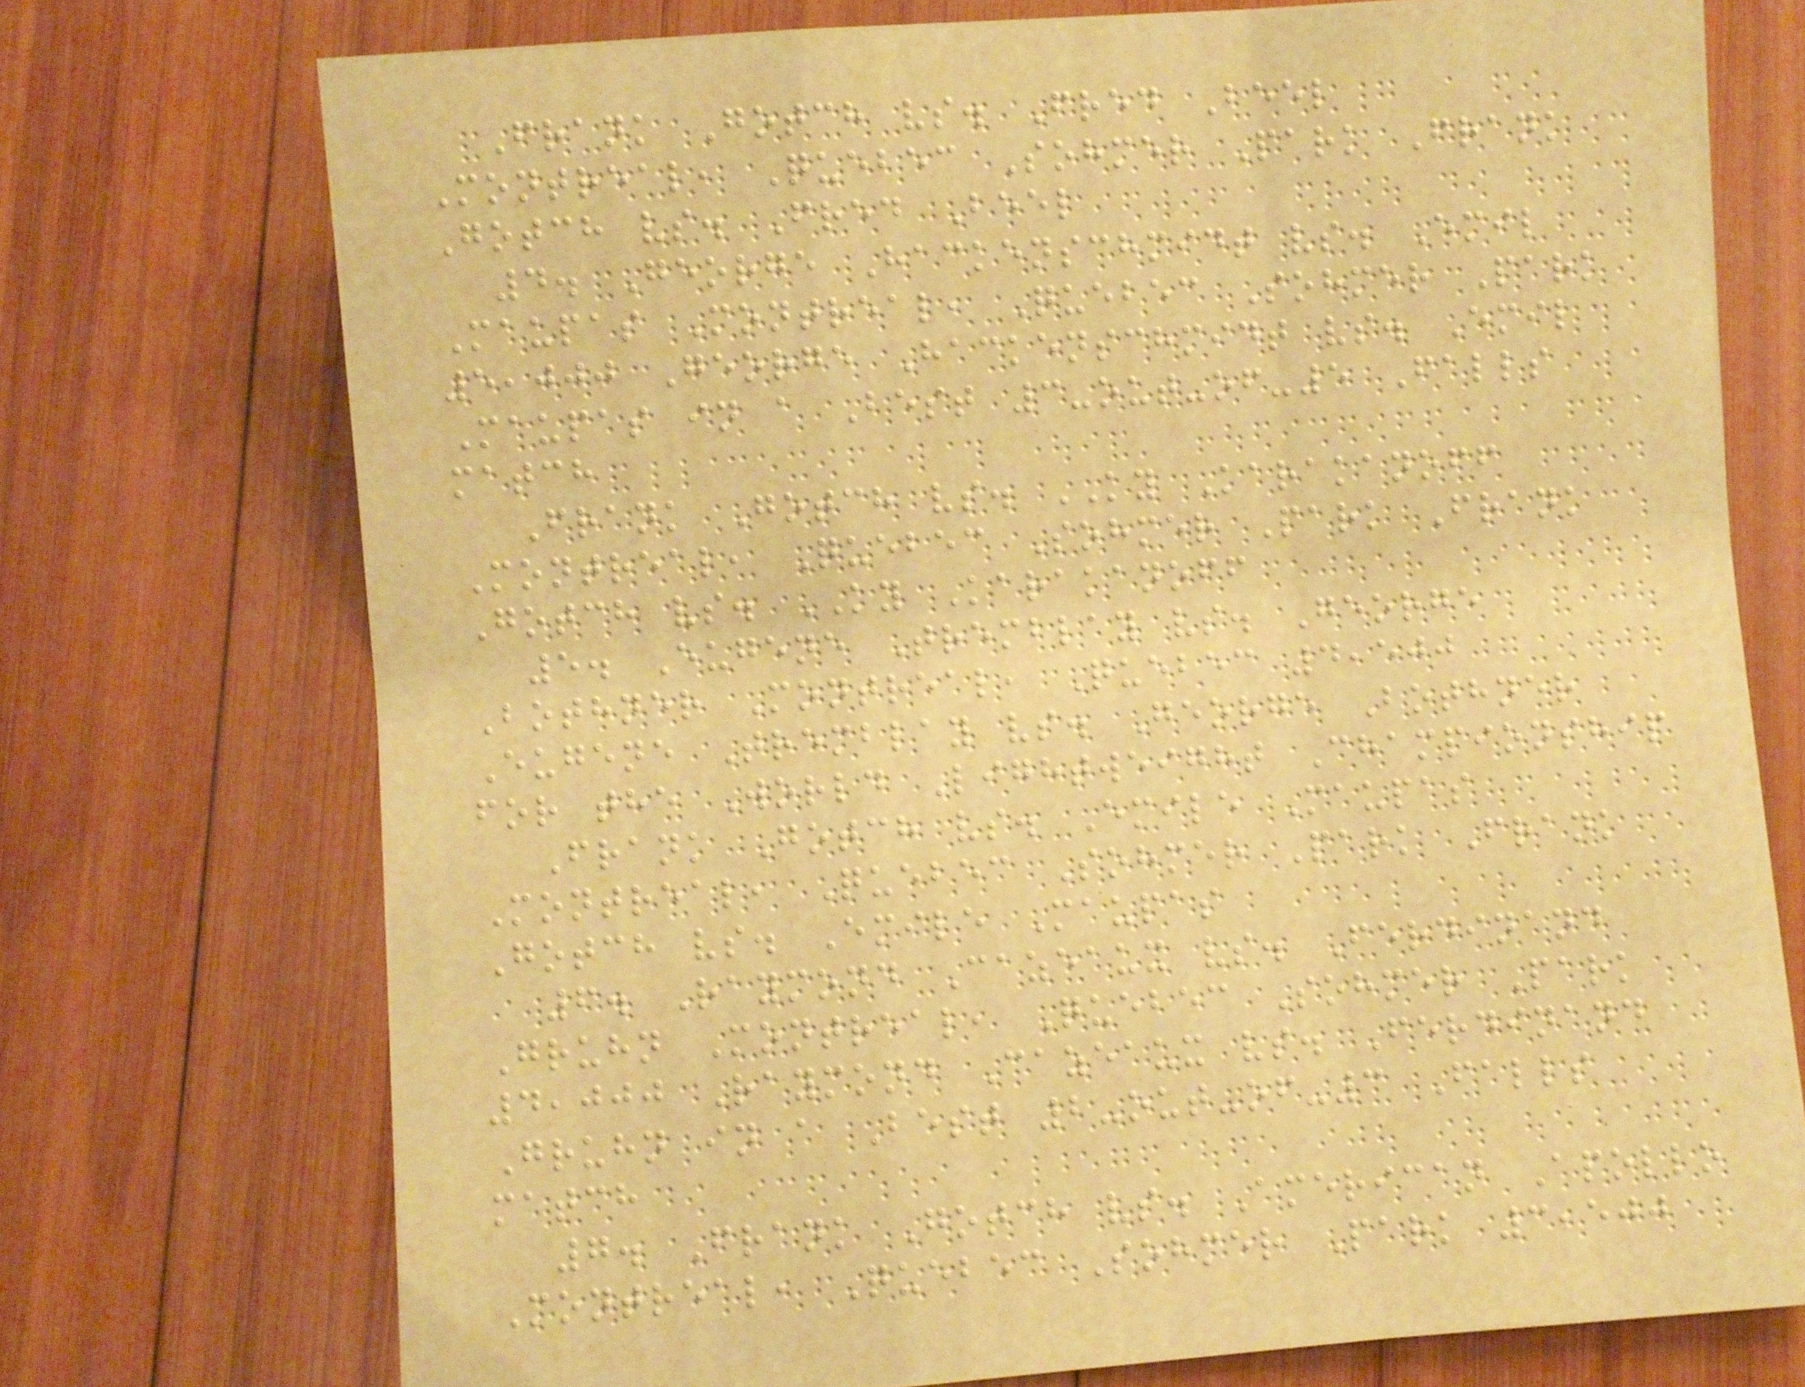Frank Gotch vs. Fred Beel
Montreal, Quebec Sohmer Park Frank
Gotch vs. Fred Beel
4. George Hackenschmidt vs. Emil
Maupas Montreal, Quebec Sohmer Park
5,000 George Hackenschmidt vs. Emil
Maupas in a Best 3-out-of-5 Falls
match
Frank Gotch vs. KY Karakanoff
Montreal, Quebec Sohmer Park Frank
Gotch vs. KY Karakanoff
5. Eugene Tremblay vs. George
Bothner Montreal, Quebec 4,500
Eugene Tremblay vs. George Bothner
for the World Lightweight Championship
Frank Gotch vs. Emile Maupas
Montreal, Quebec Sohmer Park Frank
Gotch vs. Emile Maupas
6. Raymond Cazeaux vs. Ferdinand
Gruhn Montreal, Quebec Sohmer Park
4,000 Raymond Cazeaux vs. Ferdinand
Gruhn in a Best 2-out-of-3 Falls
match
7. Frank Gotch vs. American Apollo
Montreal, Quebec Sohmer Park 3,500
